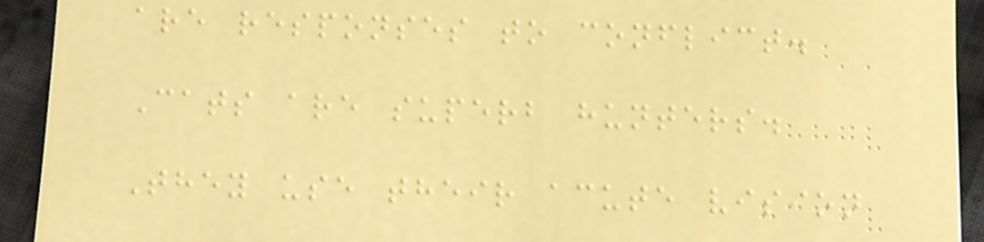are responses to conflict.
Cats are superb hunters.
They use their acute vision
